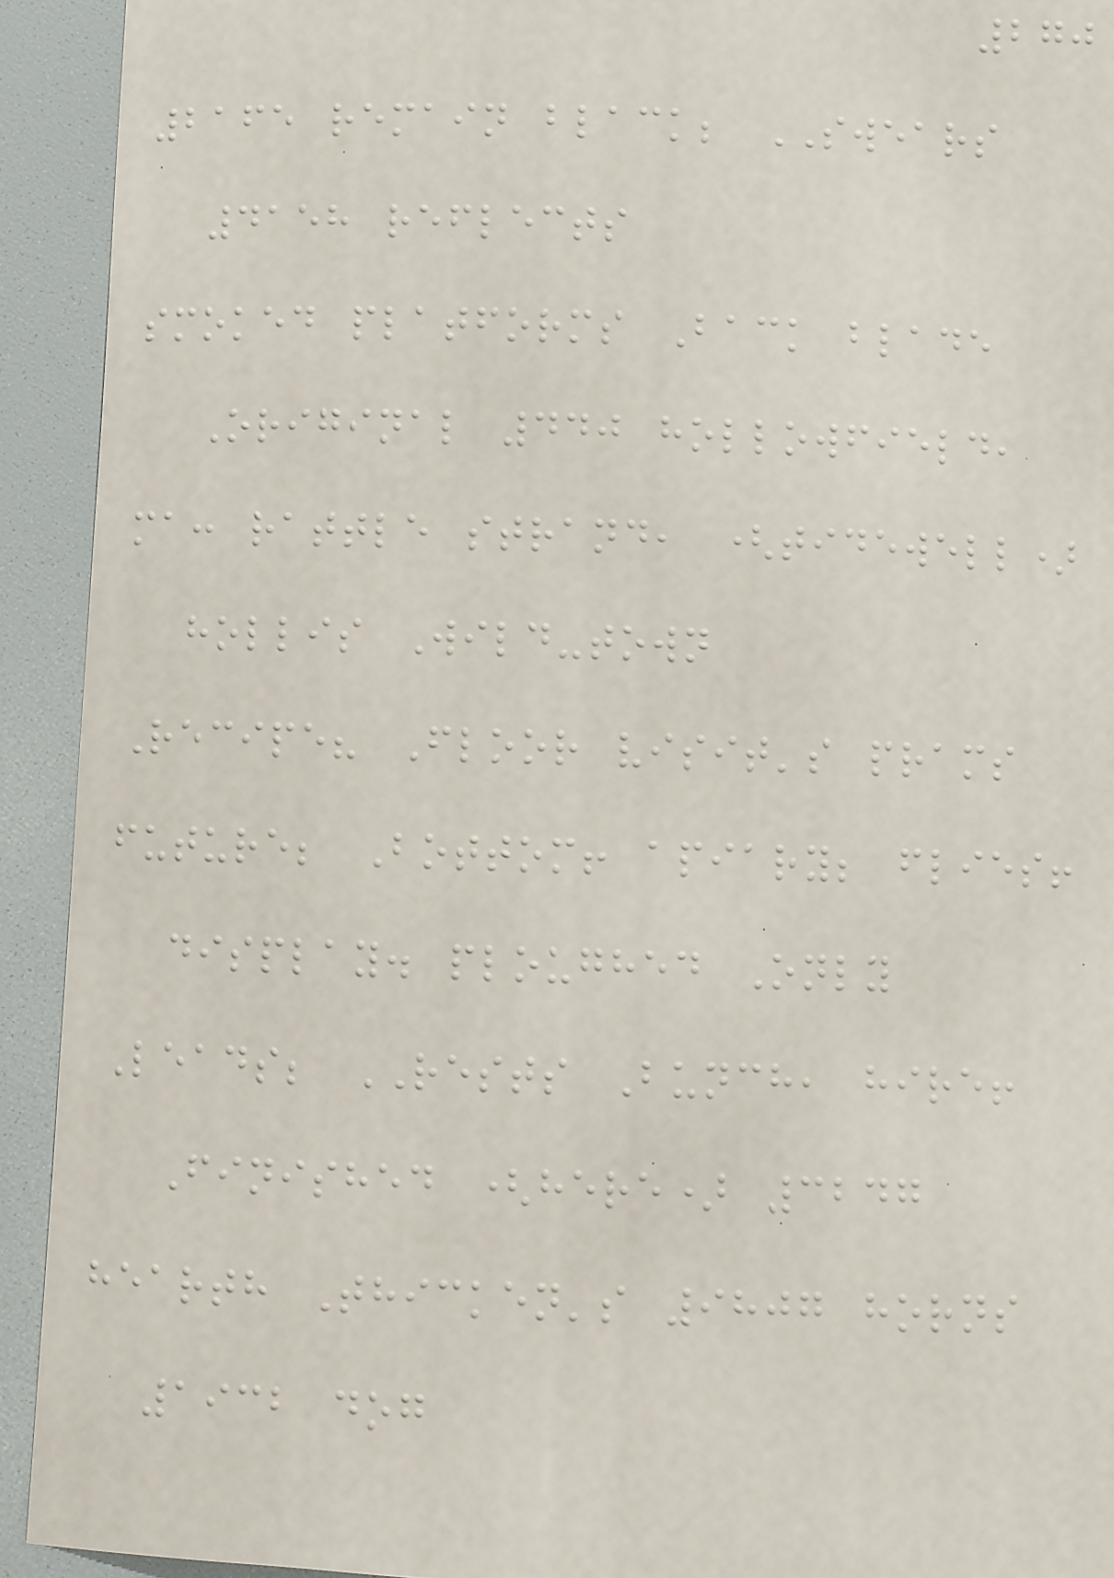270
2165 remain black; SWEARS
4158 reflects
smoked platforms Back blade
Original 440 hollowfield,
ma: rattle strand, (tidewell)
hollis Wild-town
Recipe? Floor visit's prams
future; Bottom! apiary; flies!
display. ploughed Only
Leads; RESTS Bunch, hire!
Finished (here) 3247
hearth Thicken's 9807 horns
1932 dog
